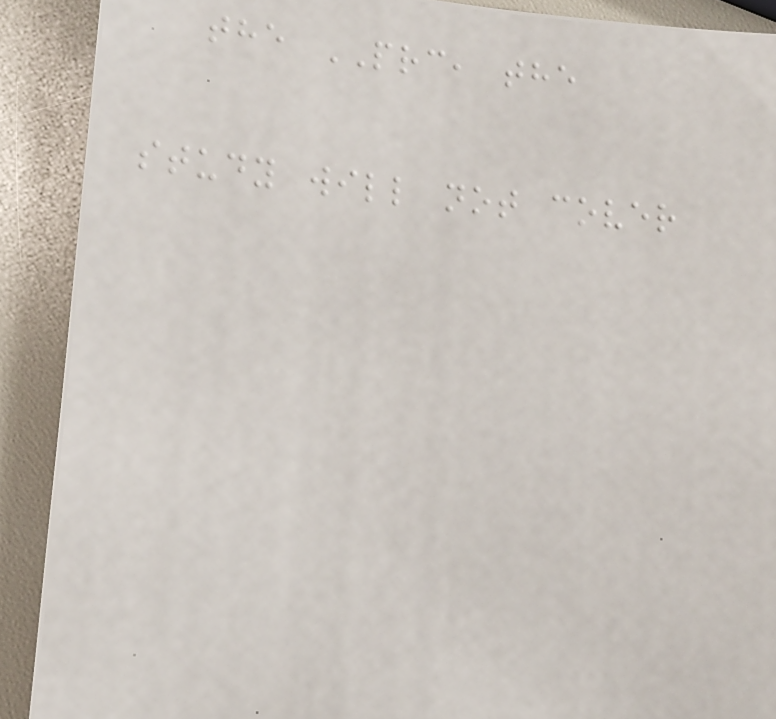the PRC, the
study will not cover
